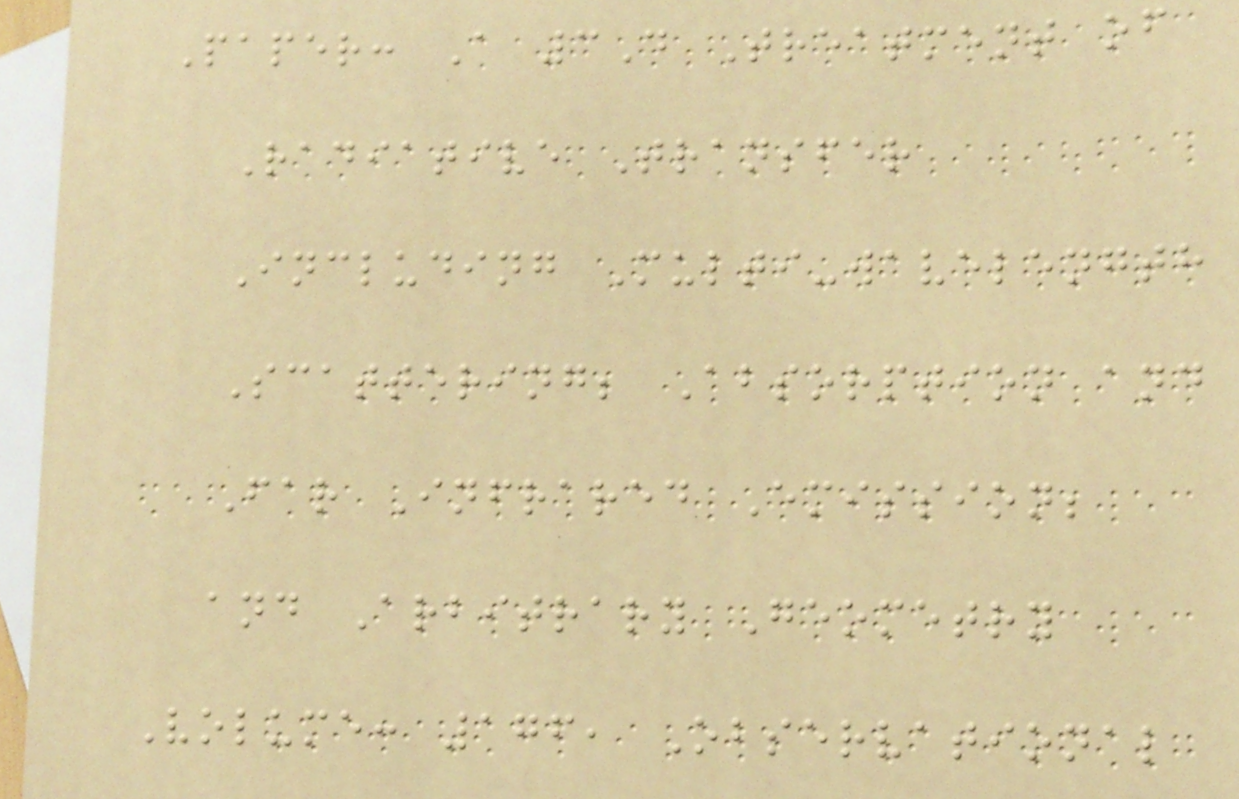Paper: A 3D Treatment of
Radiative Transfer
Including Multi-wavelength
Scattering; Absorption and
Far Infrared Emission;
and Arbitrary Geometry
Volume: 176, Observational
